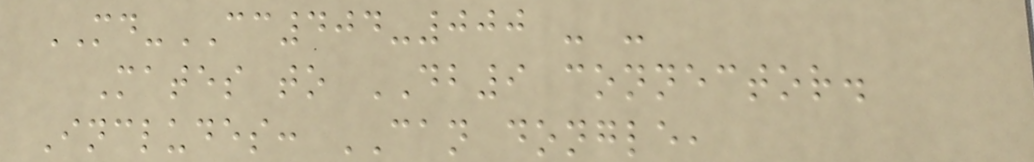MD-CC404-000 - -
Mates to DB9 connector.
Includes: CAN dongle,
